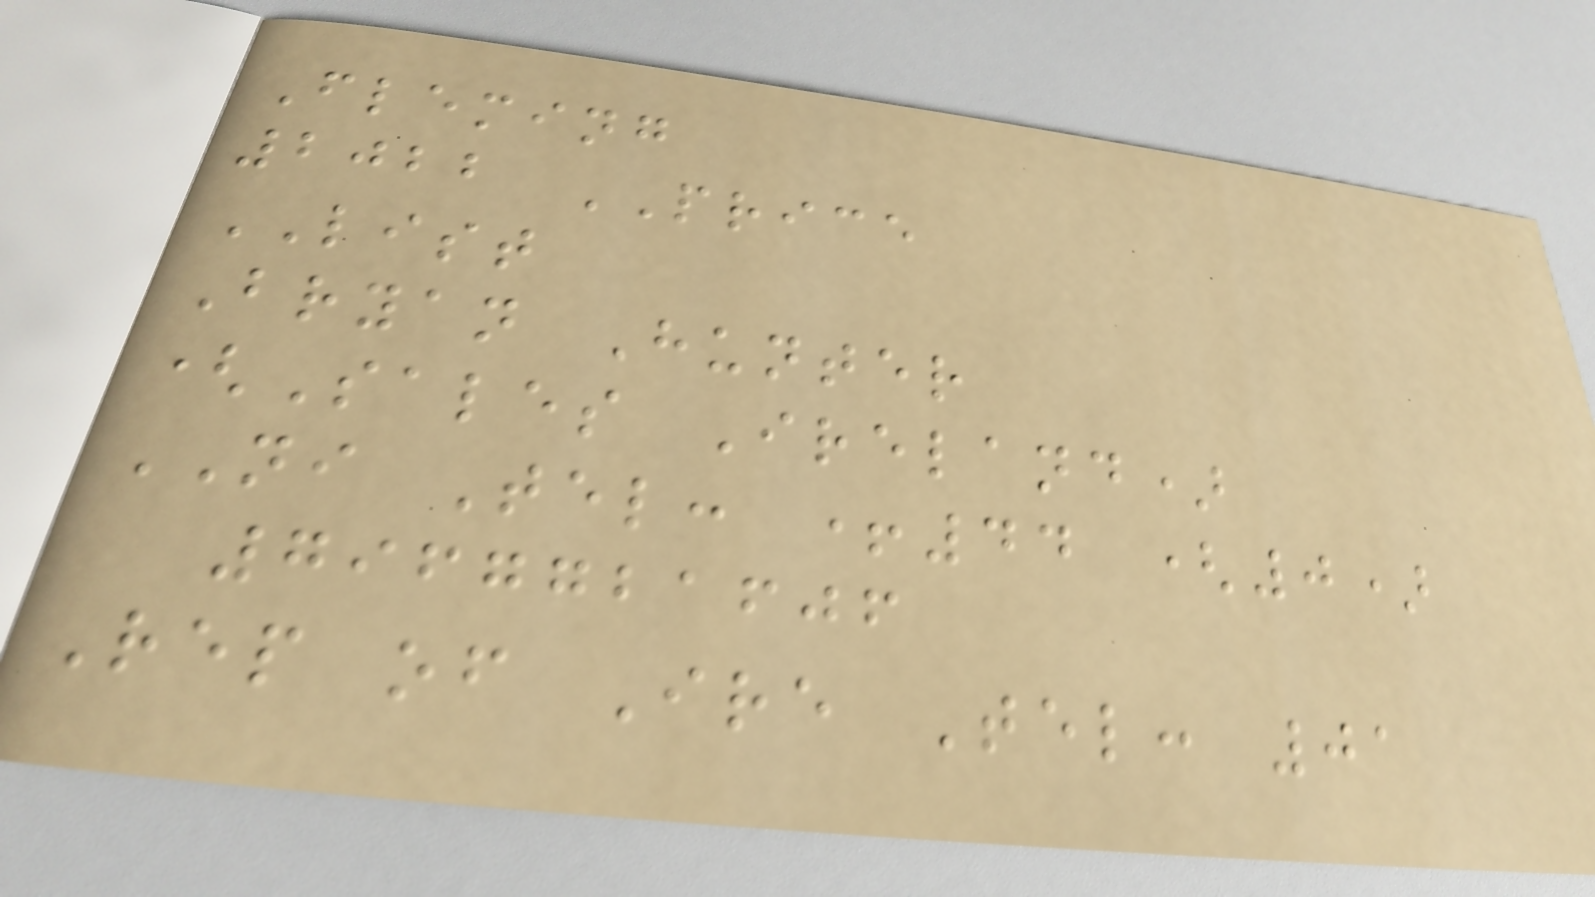Fleming
2022 PRICE
LIST
Bryan Hunter
(Sales Ireland)
NI Tel: +44 (0)
7967721606
Rep of Ire Tel: 01
